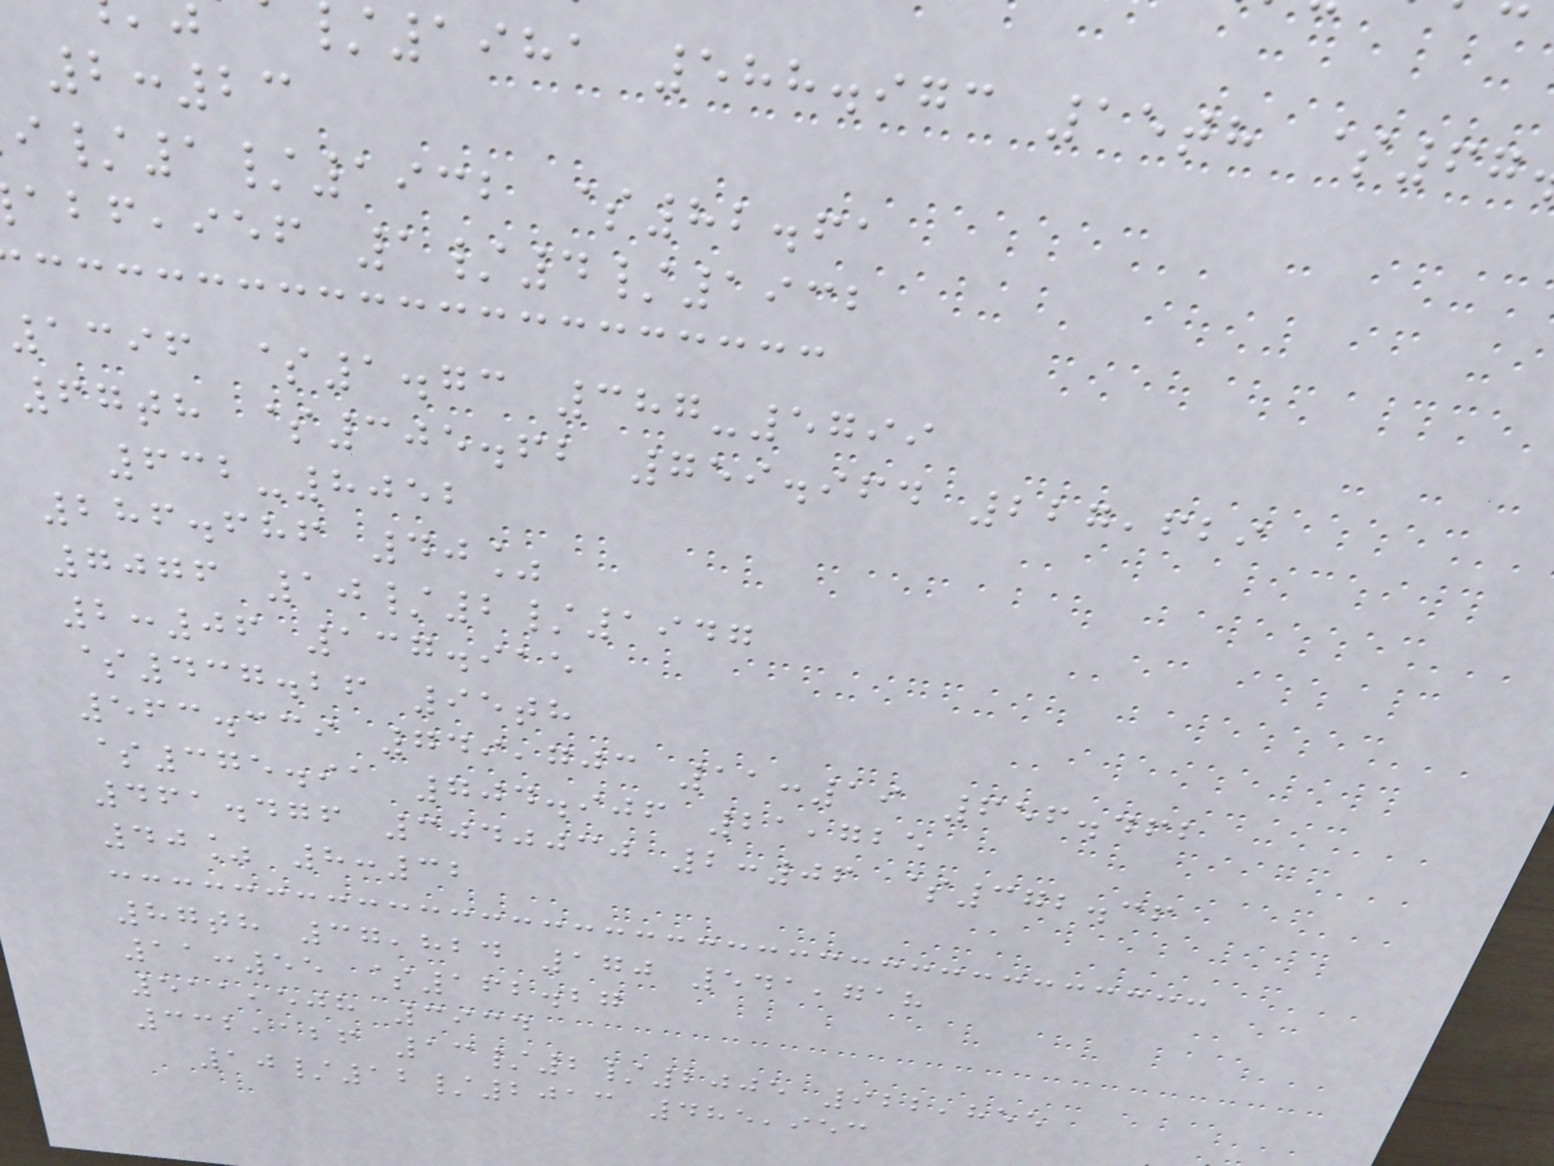1981 588.973 15th $67
2:23
/1/1932 $82.61
,ief 1/4/1932
1396 $1.73 387-5799
67th $305.62 759.964 227,629
632-8052
286.686 40%
7076 10/2/1947
2:06 137.915
$437.26 95th
563.339 749,703 11:19 656.462
$375.91 704.906 21,725
461.476 3040030 2:06 $372.36
40% 8:32
87th 37,824 170 541,718
11:55 $162.27
511,508 3934
332,126 13/2/2005 922,855
10/12/2013 485,953
